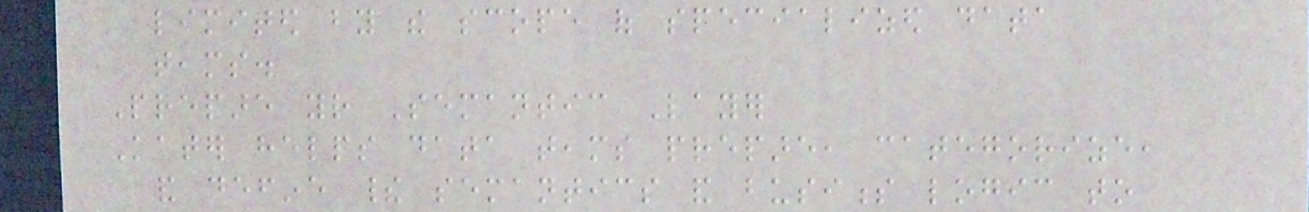limited by the scope of specialized data
teams.
Prepare your Semantic Layer
Kater helps data teams prepare, categorize,
and define their semantics and business logic to
